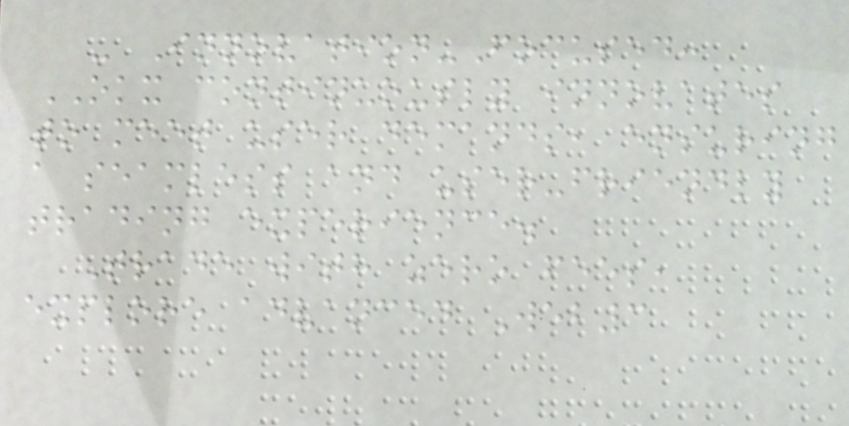- Innovation-Focused:
OKX continuously innovates
to meet user demands, ensuring
a seamless and user-friendly
trading experience.
Trade with zero fees,
explore advanced Web3
